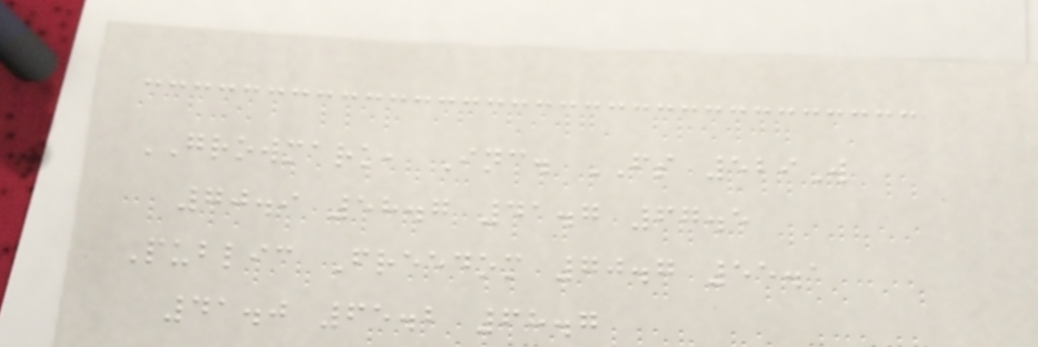GROWMARK, Inc. FS 529W
70.9 58.7 41.7 67.5
Public Freedom 70.7 55.1
41.0 65.2 68.7
